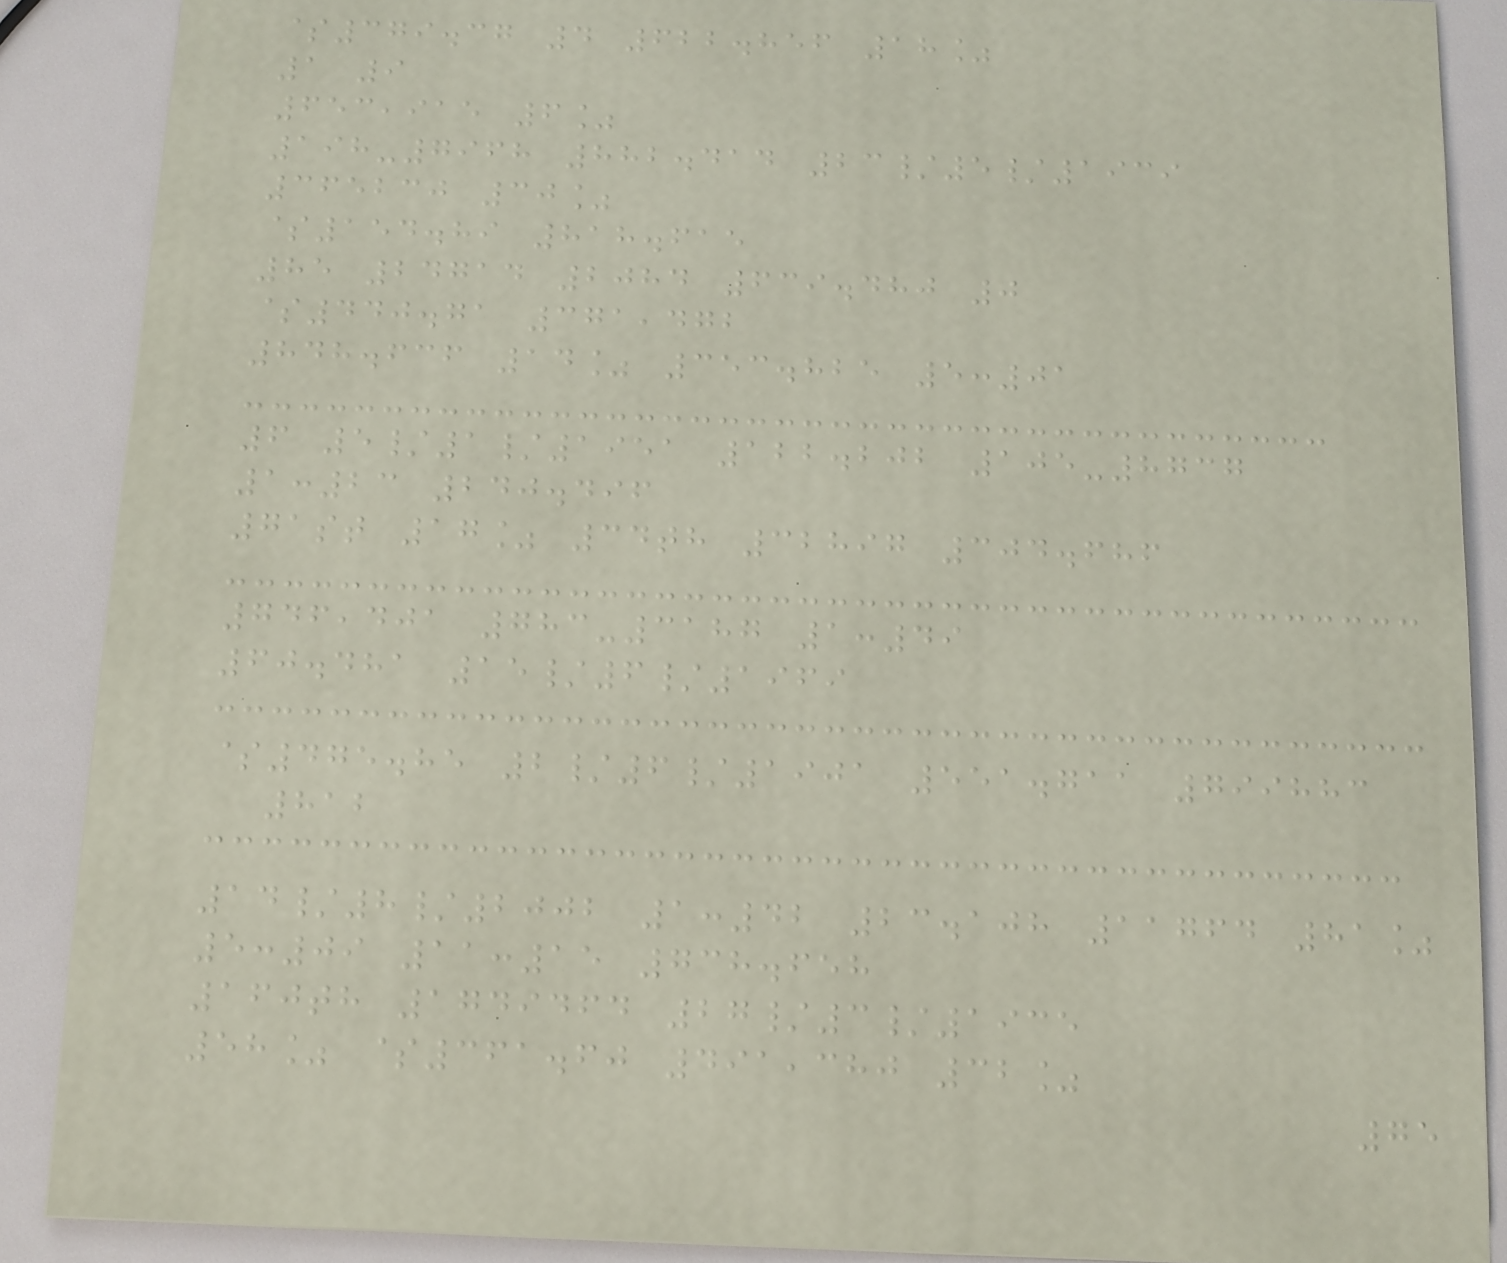$379.37 4 622.856 18%
1 9
653,915 6%
198-7968 882.414 23/5/1939
365230 30%
$154.89 818.615
85 24714 2084 639.480 0
$440.71 371,472
848.636 14% 353.825 5:01
6 5/1/1951 122.202 105-8737
1:23 240.496
71st 17% 34th 32897 304.686
746,401 783-3187 1:49
60.481 15/6/1969
$475.85 2/6/1901 551.711 799883
812
14/8/2002 1:42 23.108 11764 81%
5:09 11:15 738.658
160th 1749464 27/3/1935
58% $361.60 491,380 32%
75
